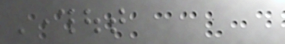Throughout
